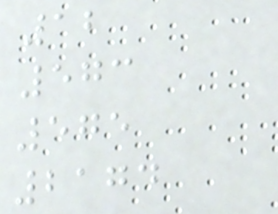12
573
575
2174
